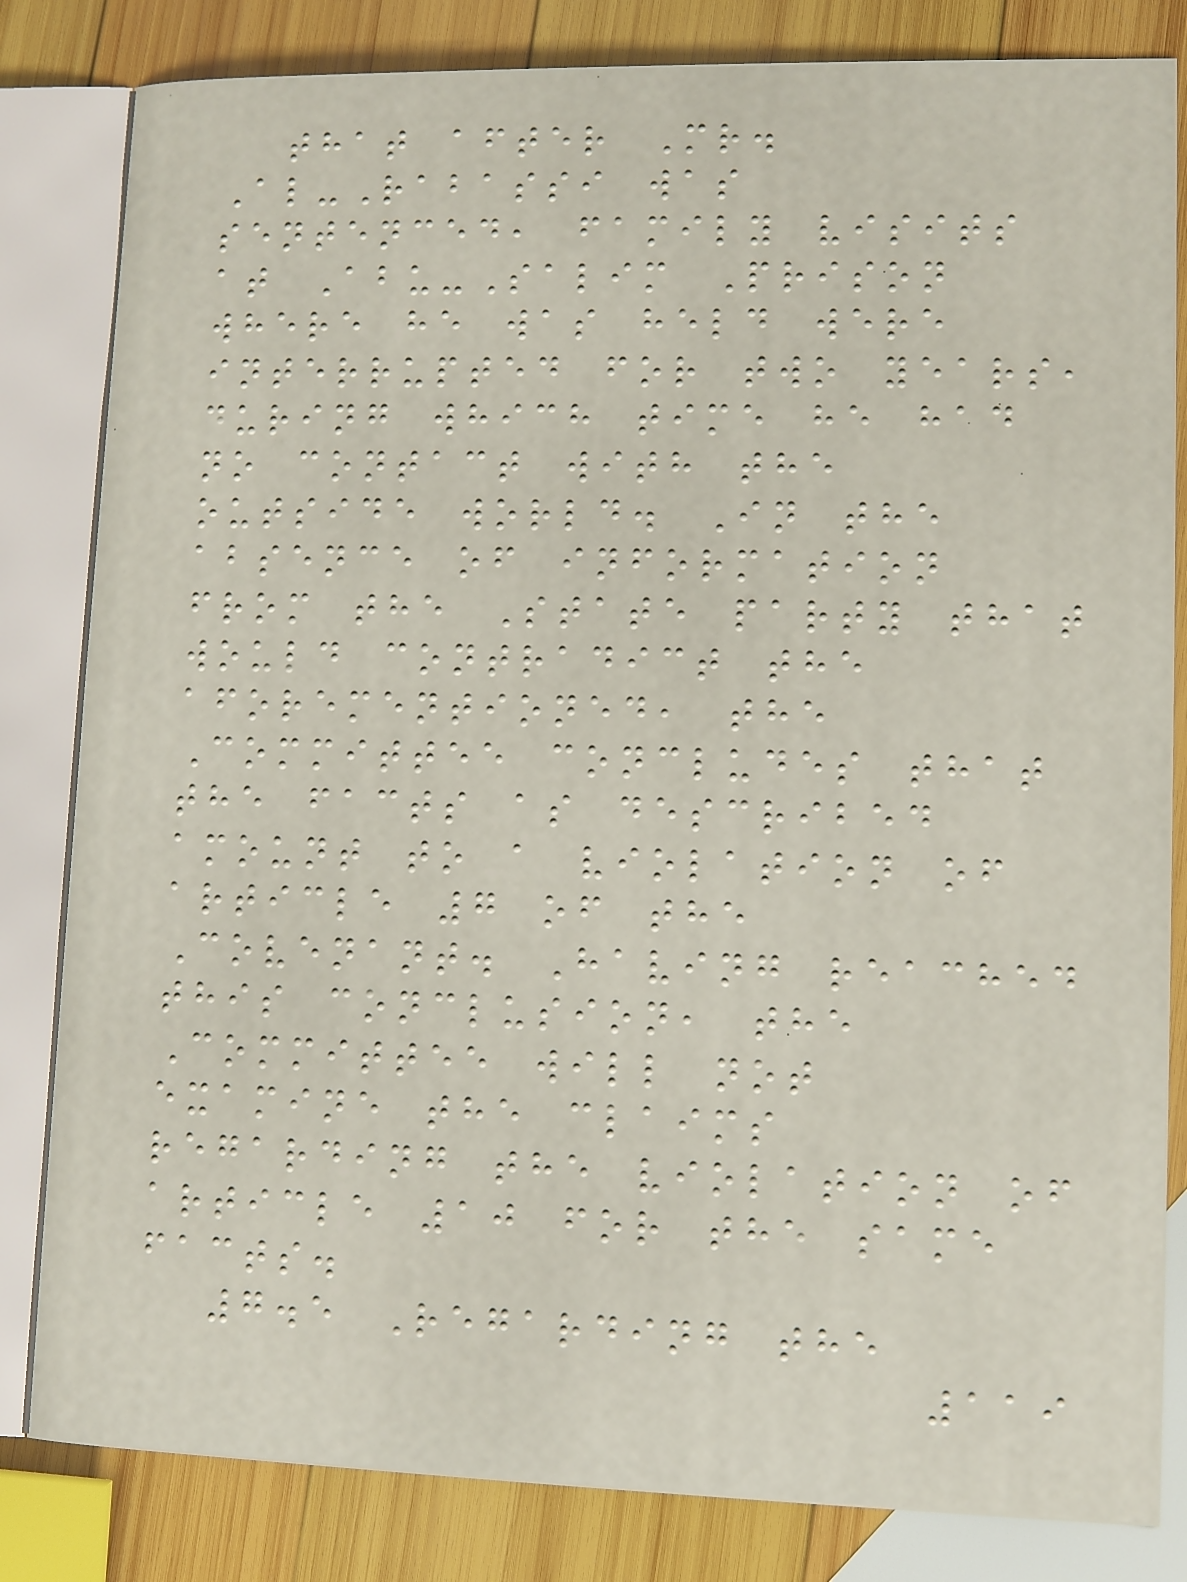that after Mr.
Al-Rabassi was
sentenced, family visits
at Abu-Salim Prison
where he was held were
interrupted for two years,
during which time he had
no contact with the
outside world. In the
absence of information
from the State party that
would contradict the
aforementioned, the
Committee concludes that
the facts as described
amount to a violation of
article 7 of the
Covenant. Having reached
this conclusion, the
Committee will not
examine the claims
regarding the violation of
article 10 for the same
facts.
7.5 Regarding the
119
